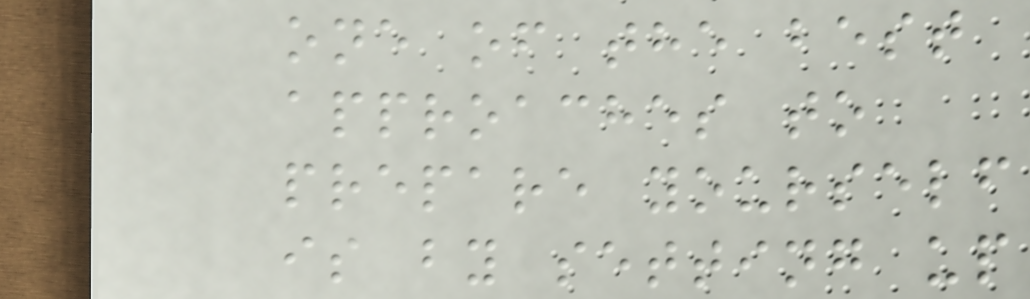one of the best
approaches to
prepare yourself
is by setting up
